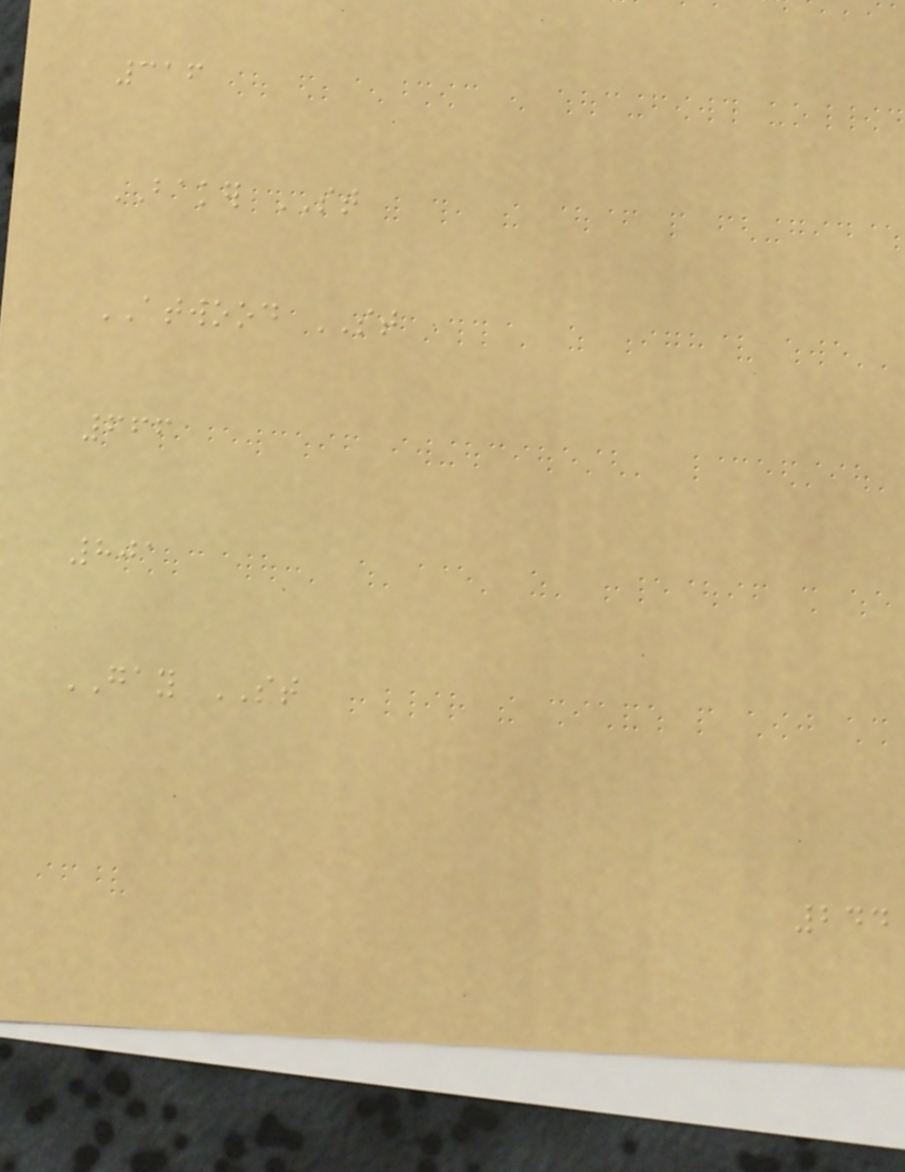316
BAKER ST
ATWOOD ST
666
801
GAY ST
244
